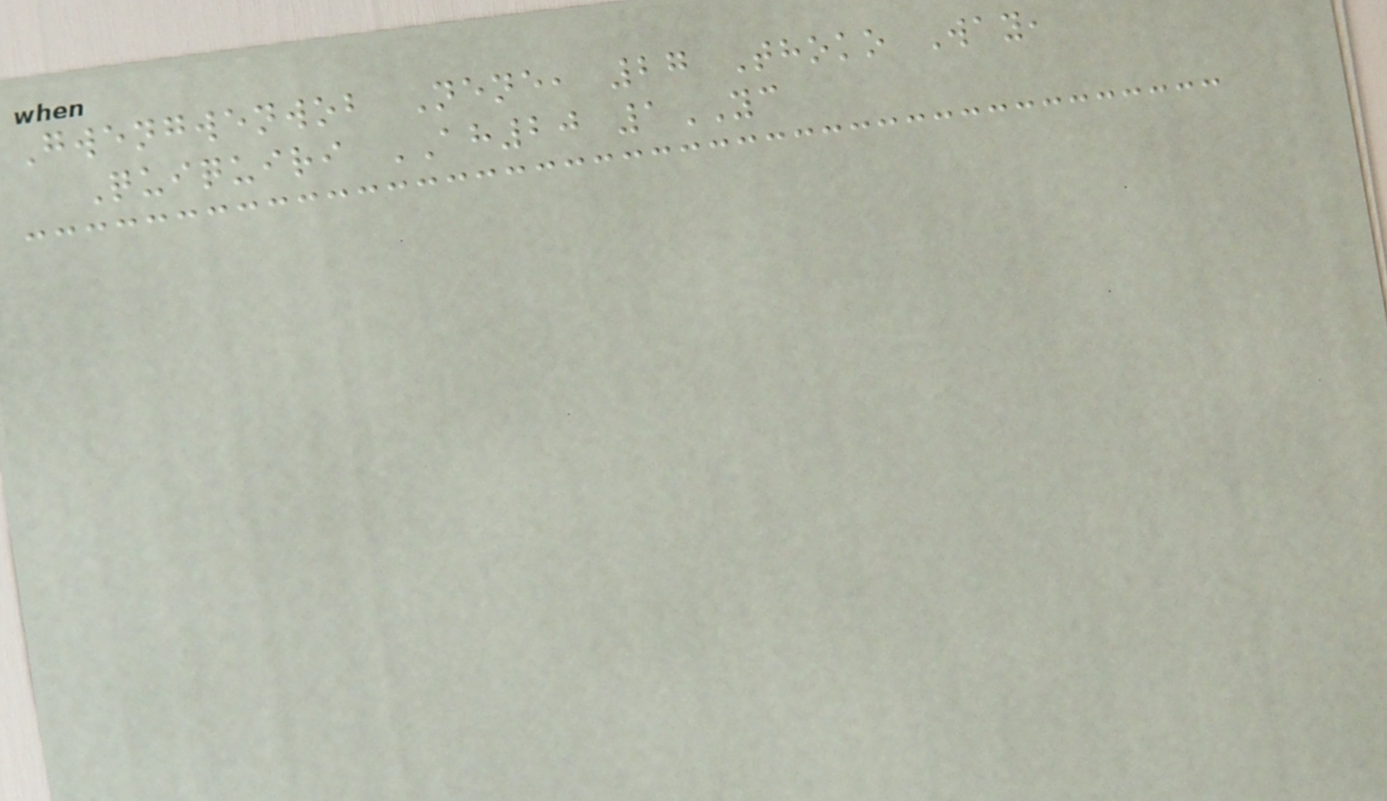Gwengwenwob Nene, 27 Thoko Way,
Quiquiri AH20 1YC
